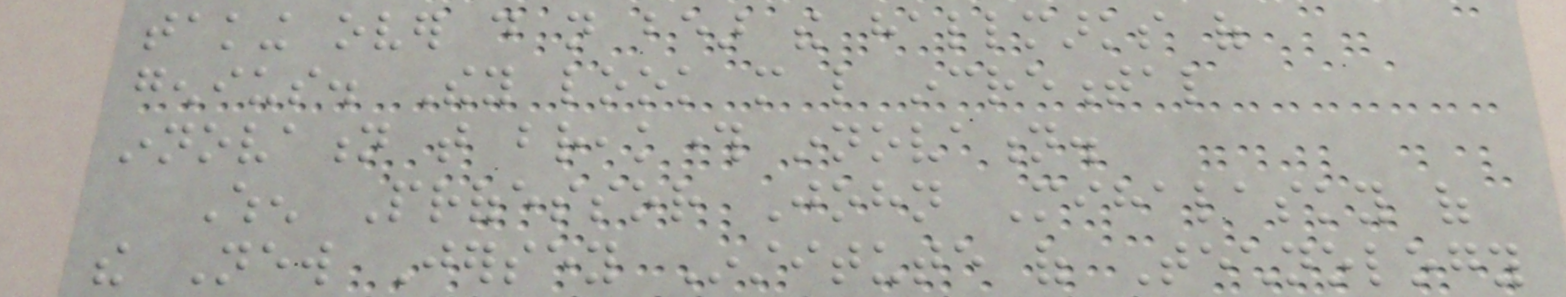taking over do not bear the hallmarks of
genius. They look more like incremental
innovation that breakthrough innovation.
When Professor John Mihalasky of
the New Jersey Institute of Technology
